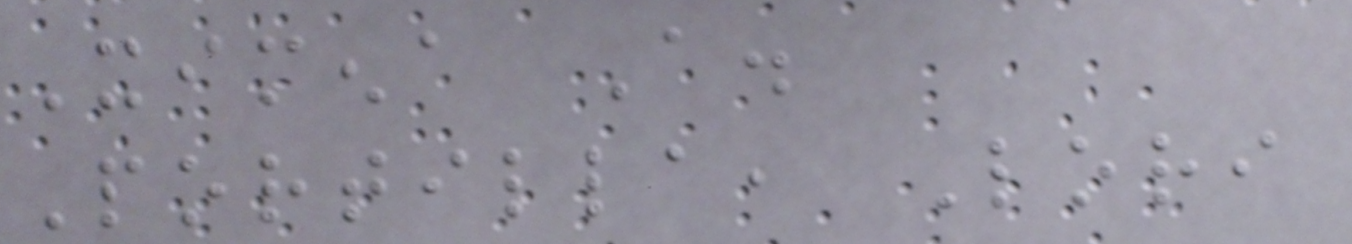Ximena A.
Portilla, Lori
